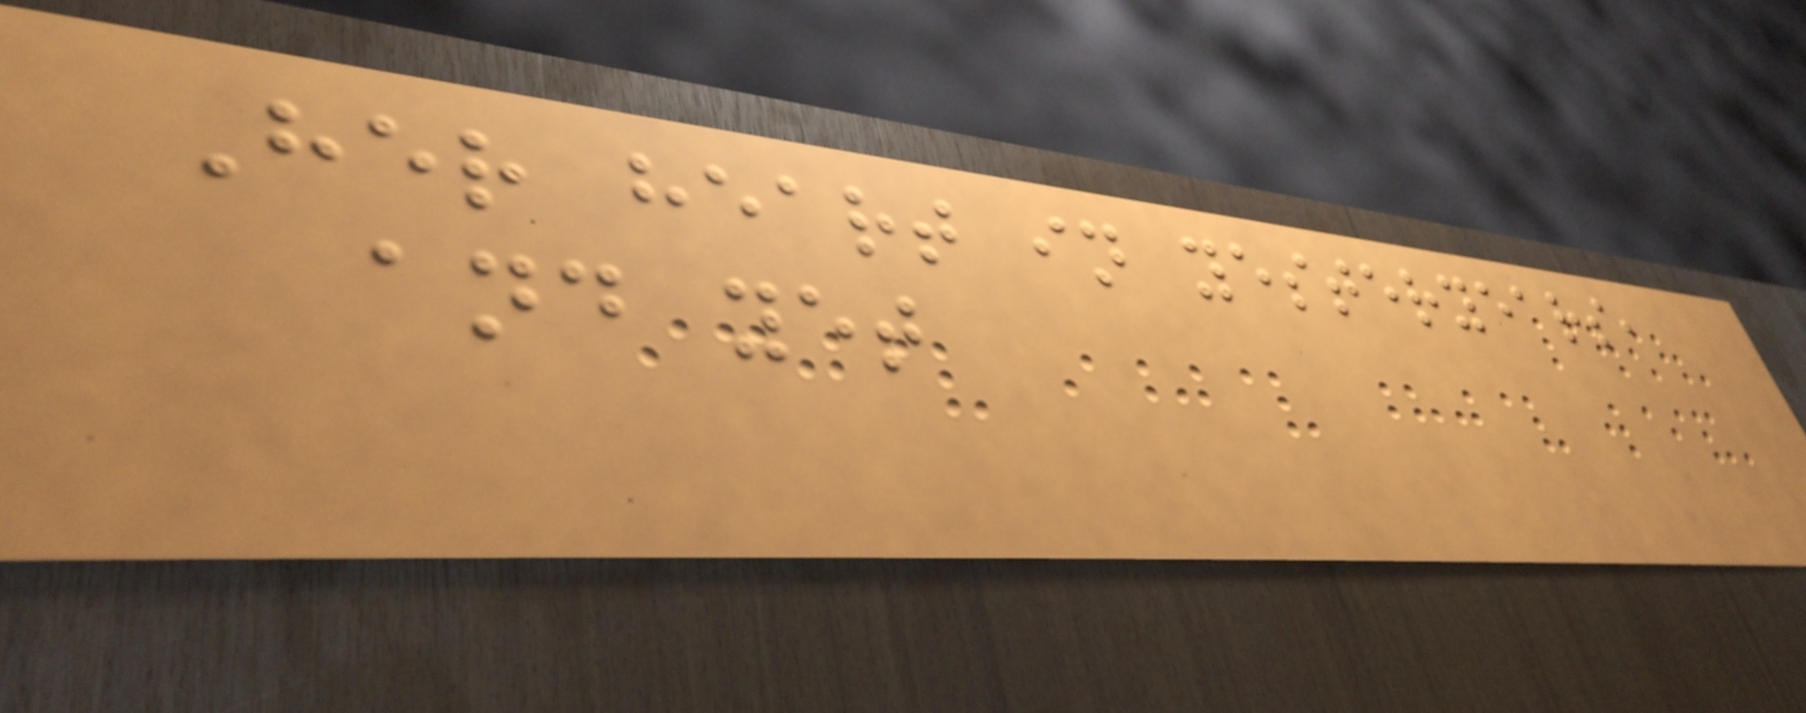Her heart in yesteryears,
and yet
